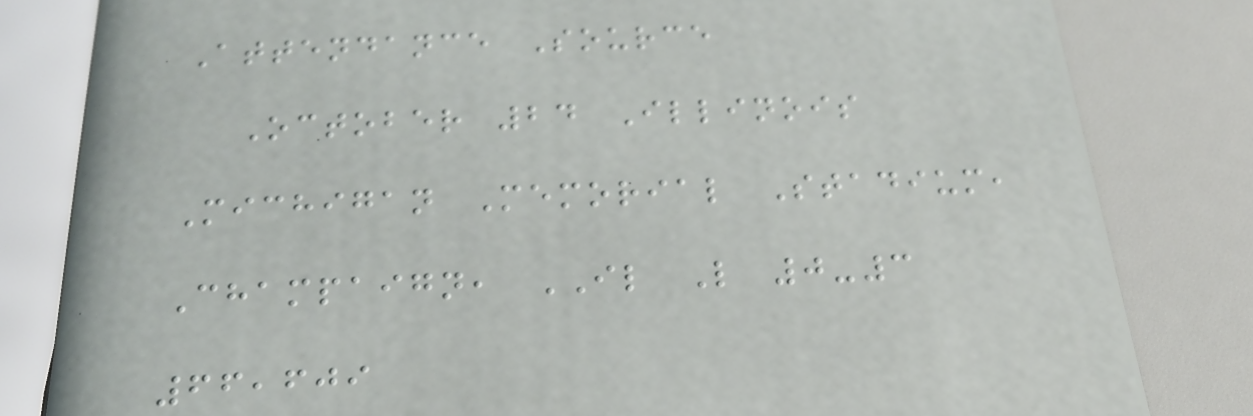Attendance Source
October 24 Illinois
Michigan Memorial Stadium,
Champaign, IL L 0-3
66,609
